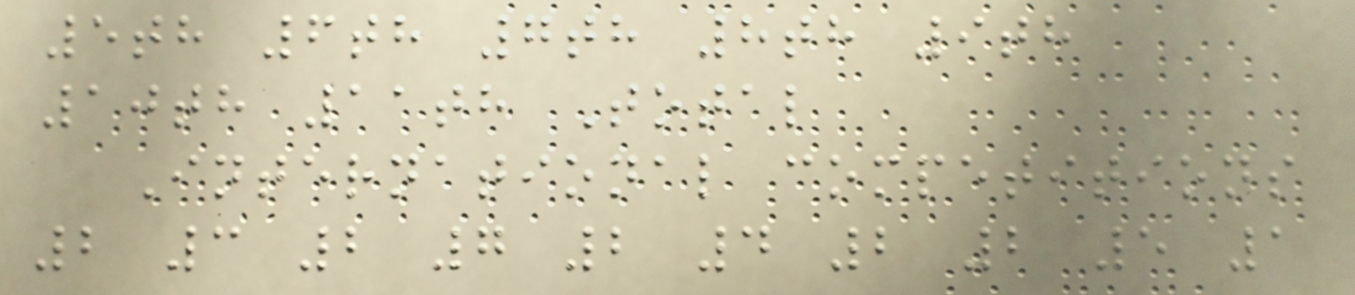5th 6th 7th 8th 9th
10th 11th Total
International competitions
2 3 2 7 2 4 2 2 5 1
